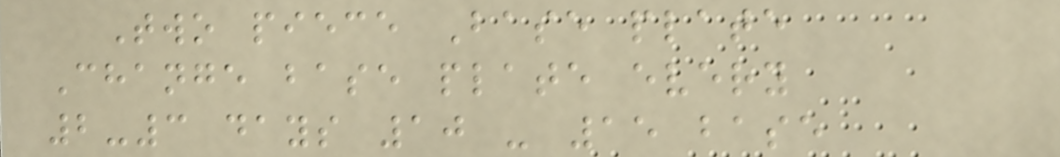Two piece Base plate
Change base plate every
2-3 days 10 - 15 base
